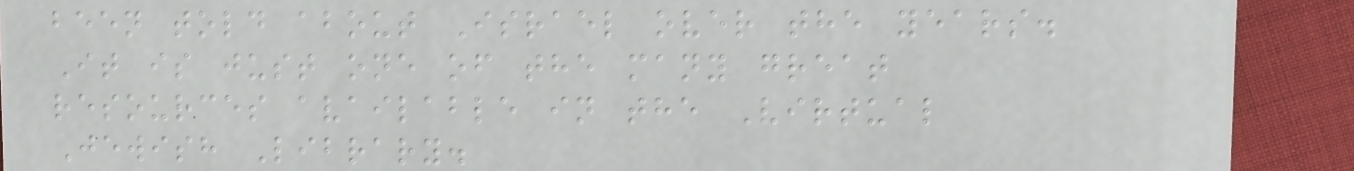been told about Israel over the years.
It is just one of the many great
resources available in the Virtual
Jewish Library.
